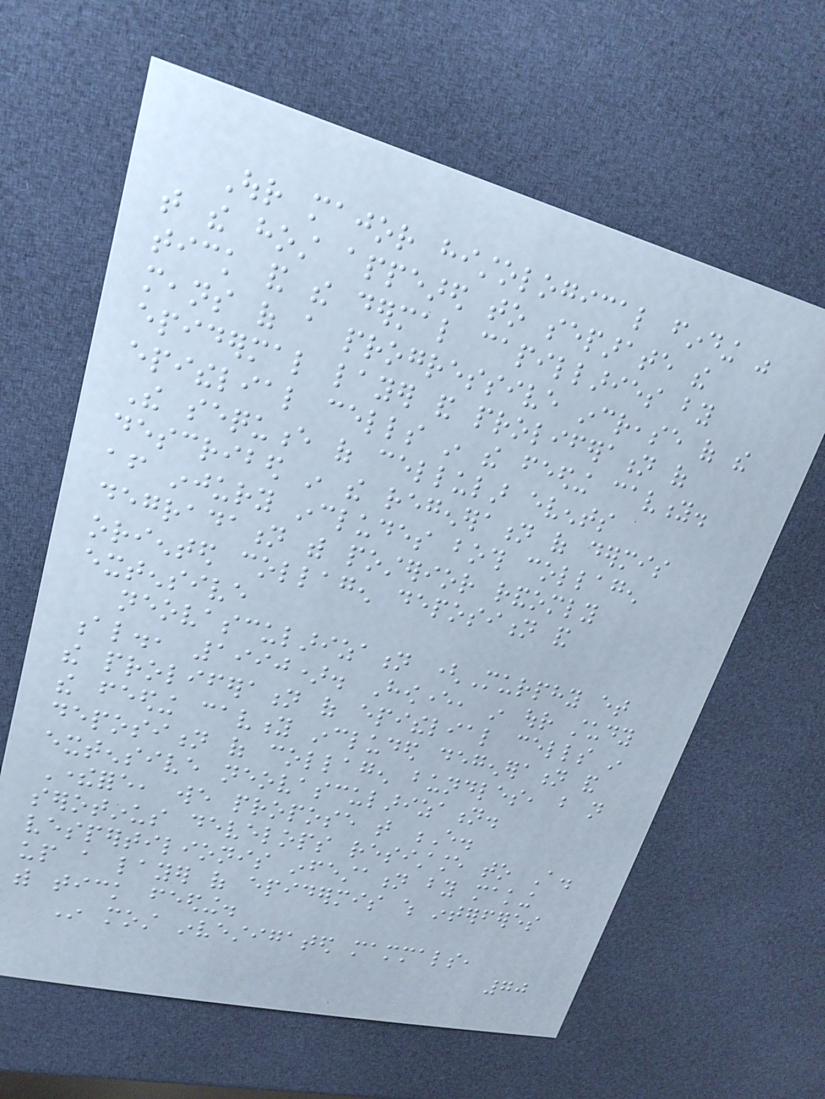Our major histological finding was
that the host appeared to separate the
tick and the dermal capillaries by
means of a progressive increase of the
epidermal layer and proliferation of
epithelial cells in the feeding cavity.
The sequence of cellular events
described in the regeneration of dermis
after injury includes both collagen
degradation with posterior randomly
oriented collagen deposition and
extensive
neovascularization (Murphy et
al., 1990). However, in our study
the proliferation of epithelial cells in
the feeding cavity included degeneration and
deposition of collagen bundles, but not
extensive neovascularization.
Therefore, we propose that E.
serotinus develops resistance to A.
vespertilionis infestation by making
up a layer of epidermis which interferes
with tick feeding.
In most investigated mammals,
70
